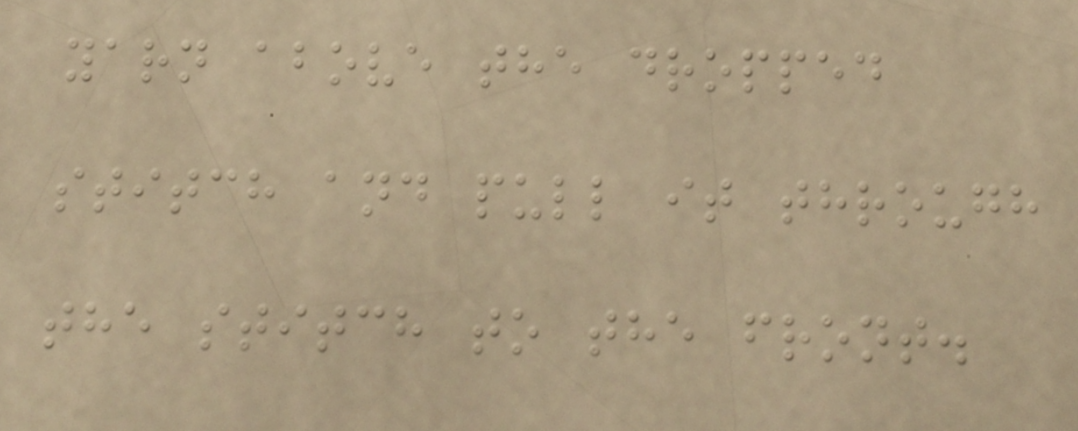yarn above the dropped
stitch and pull it through
the stitch to the front.
